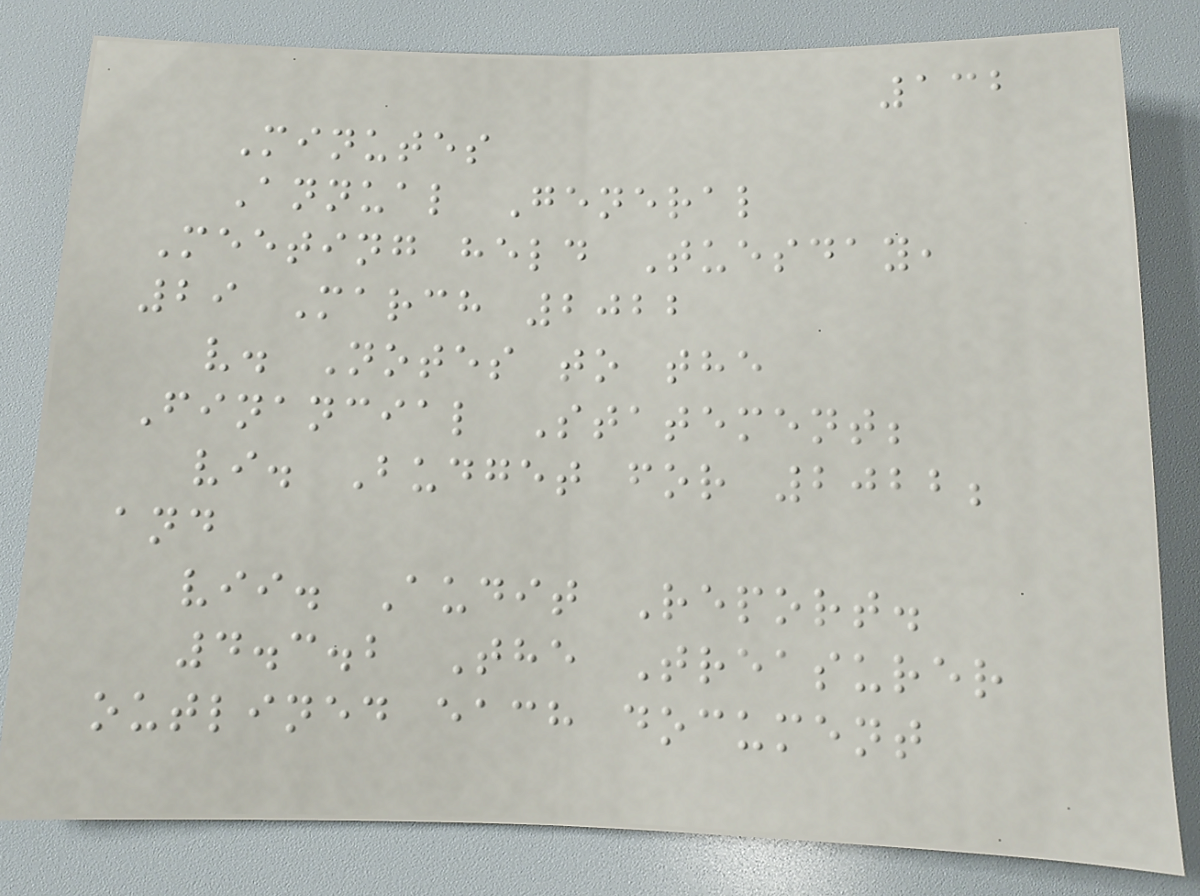132
Minutes
Annual General
Meeting held Tuesday,
29 March 2022
v. Notes to the
Financial Statement;
vi. Budget for 2022;
and
vii. Audit Report.
4.3.2 The Treasurer
outlined each document
